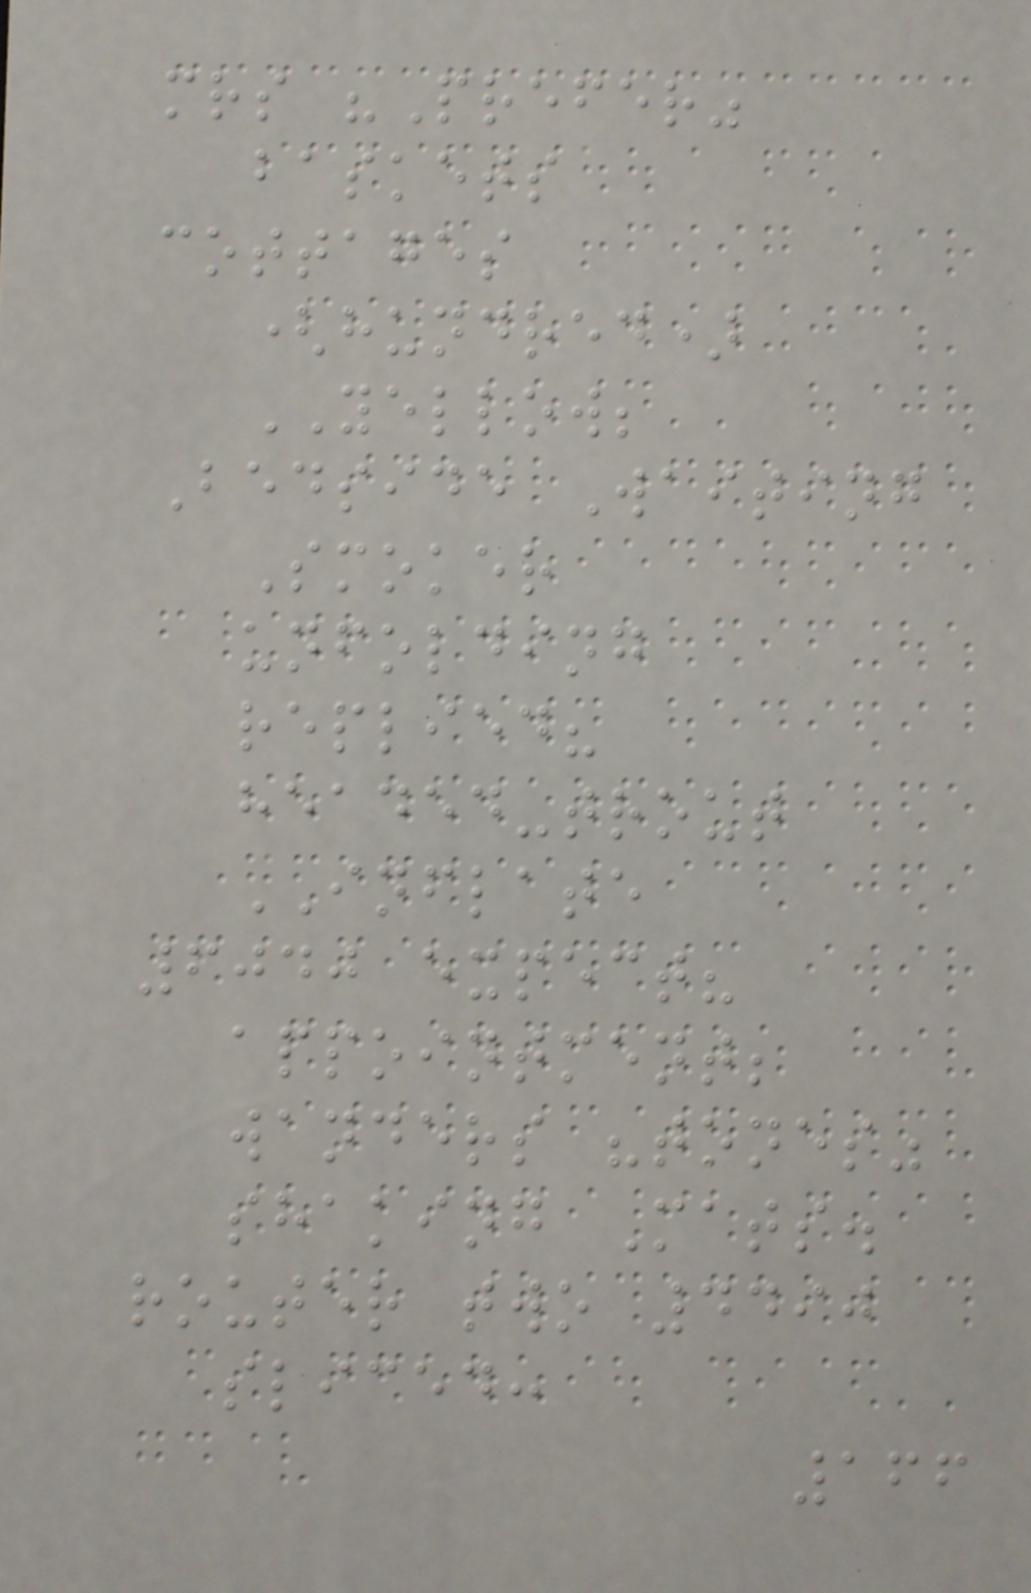mrs "Prefer"
baskets
cottages
(hundred)
YELLOW;
Bedside Waiting
Smoker
unfolding
replied?
headed-trout
INFLATE
6040 expect?
appointment;
wanders "tones"
shaking Mats.
router two 4490
sliced:
166
